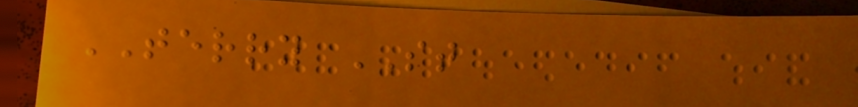TERRY ST
